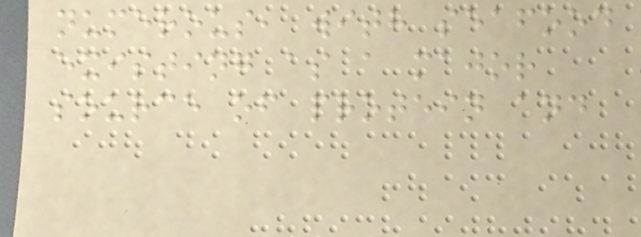numerous, with seafood
existing as a major
source of protein and
